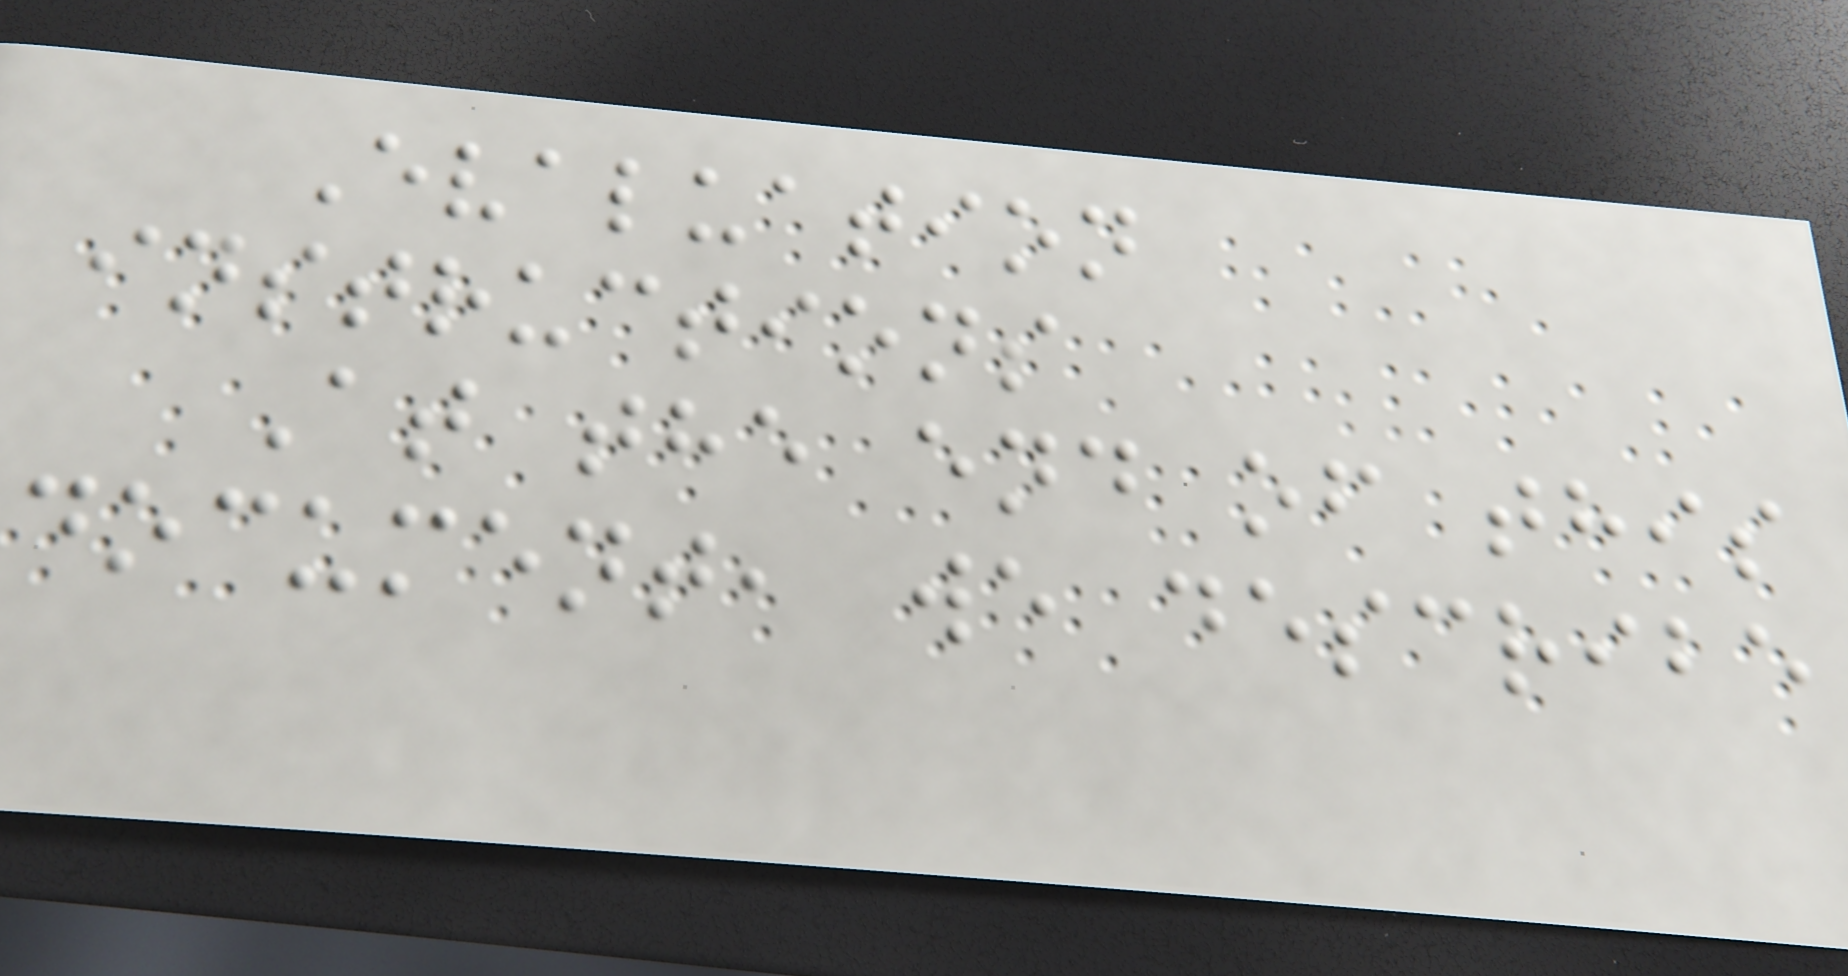Evaluation
instructions
At the end of this
document, we describe
